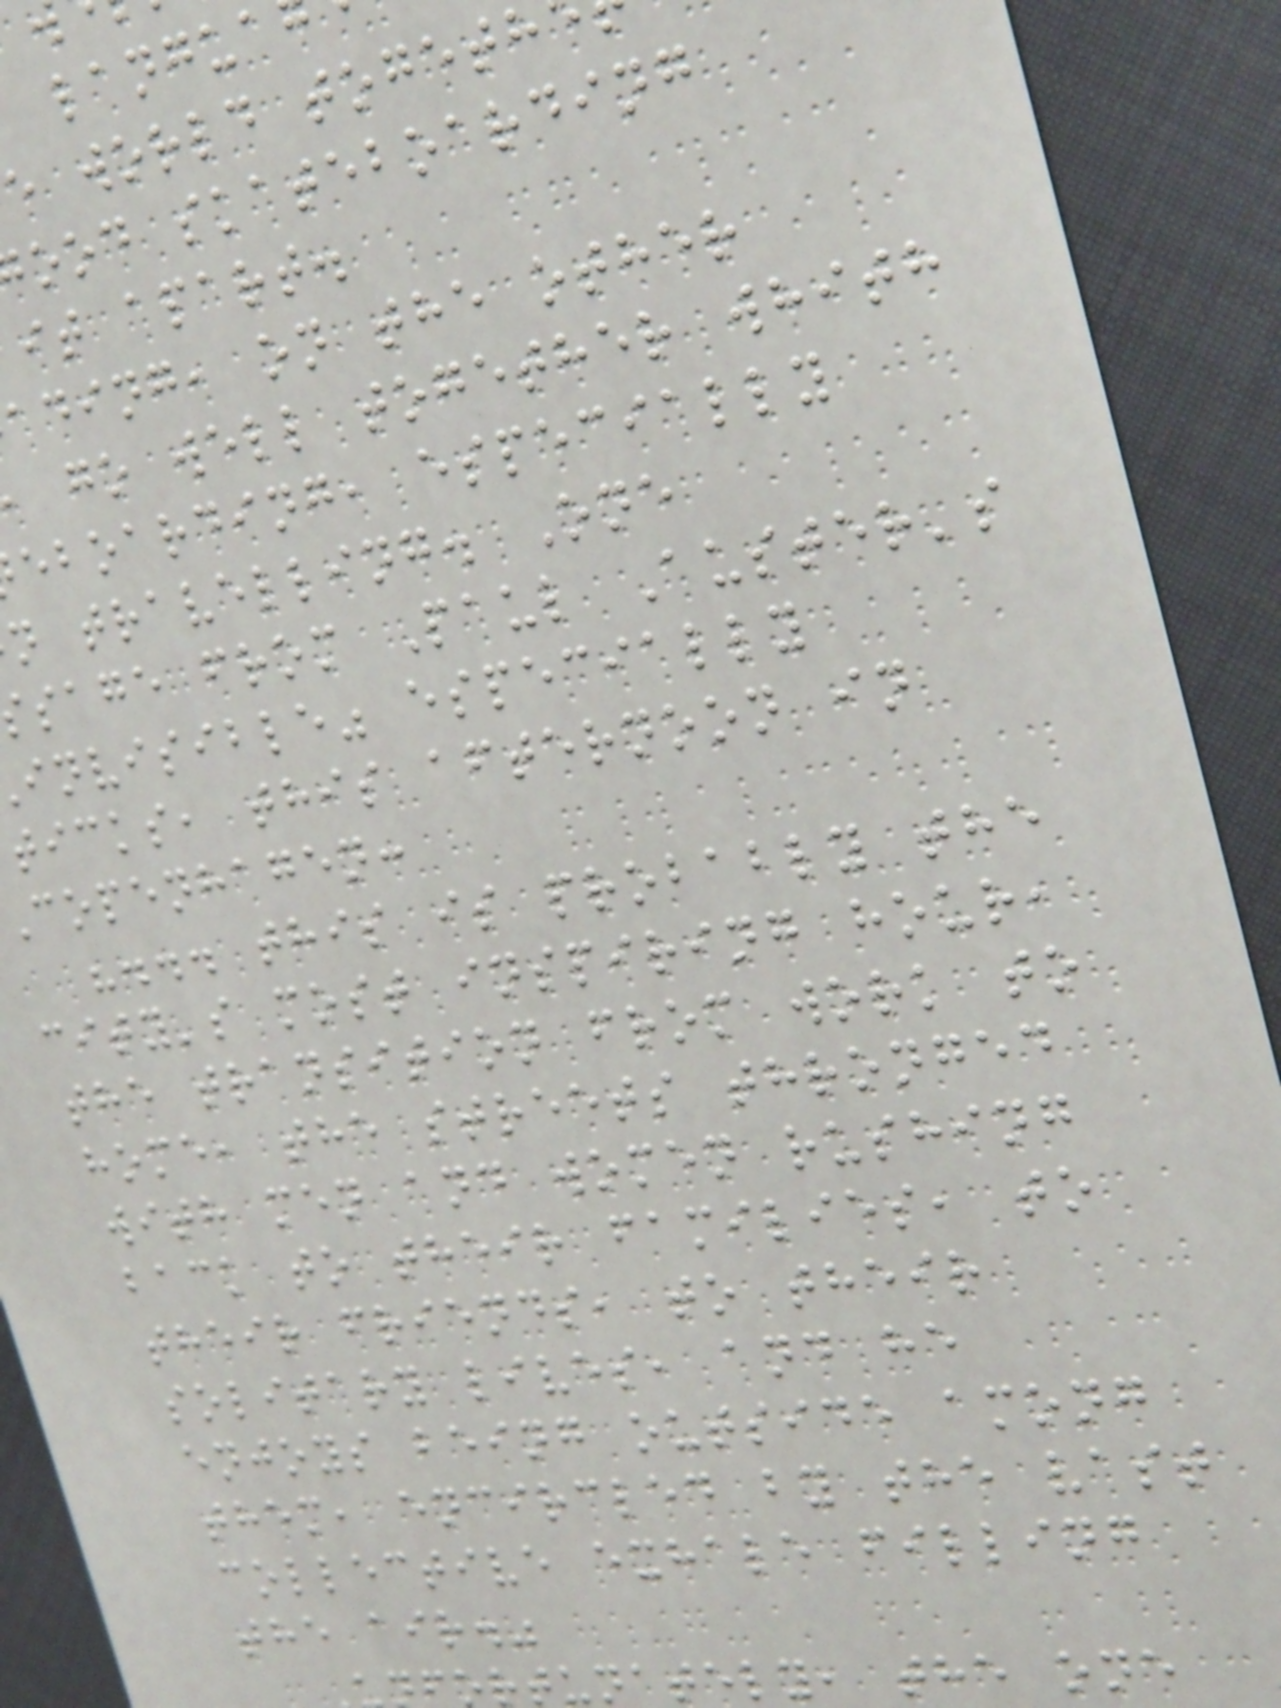e world togeth
ood skateboarding
it apart.
ading, on the other
go well together whith
eboarding, especially
n travelling. One
sage from Paul Auster's
invisible" especially
ticks, this afternoon in
copenhagen:
"... this is probably the
city's most inspiring hour,
the transition from work to
home, the streets thronged
with men and women rushing
back to their families, to
their friends, to their
solitary lives, and he
enjoys being outside among
them, encircled by the vast
collective exhale filling
the air."
ortunately, the one
